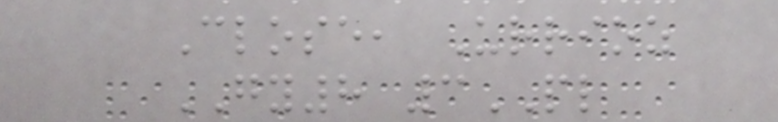Close, Urrioz
GY8 3PL
